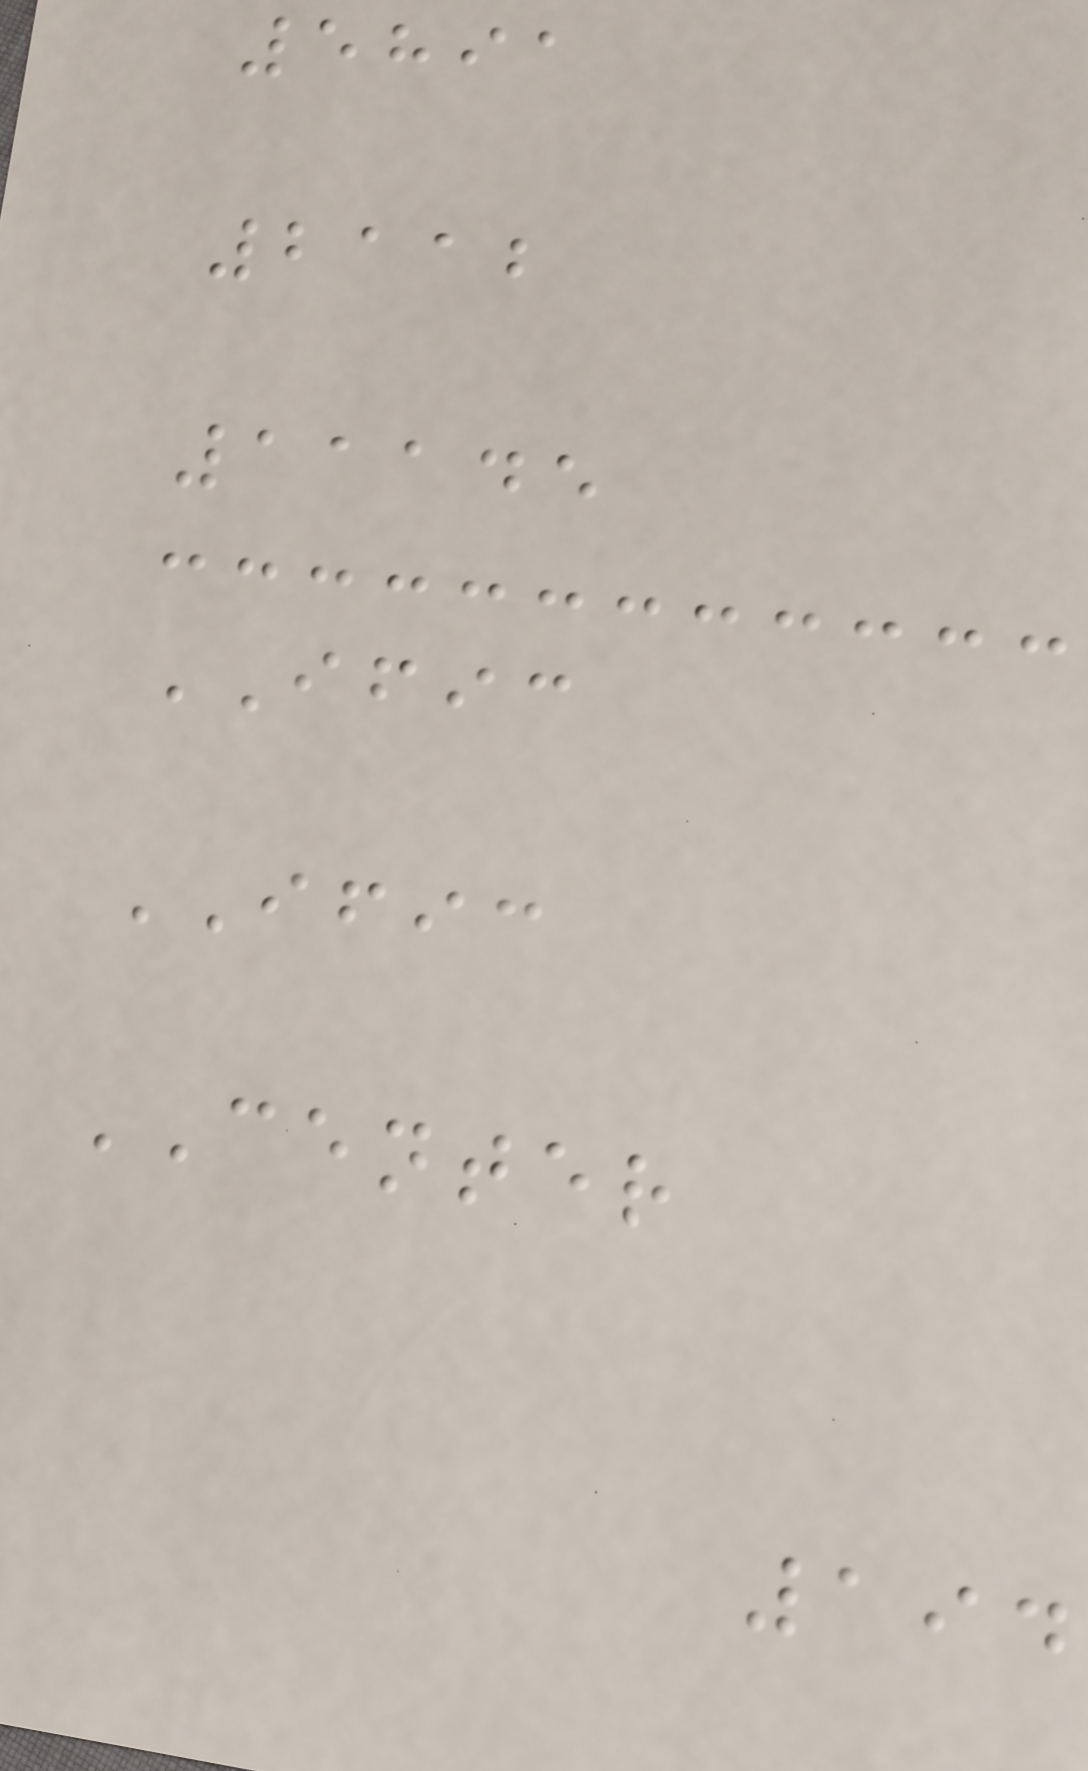5891
2112
11145
IFIC
IFIC
CENTER
194
